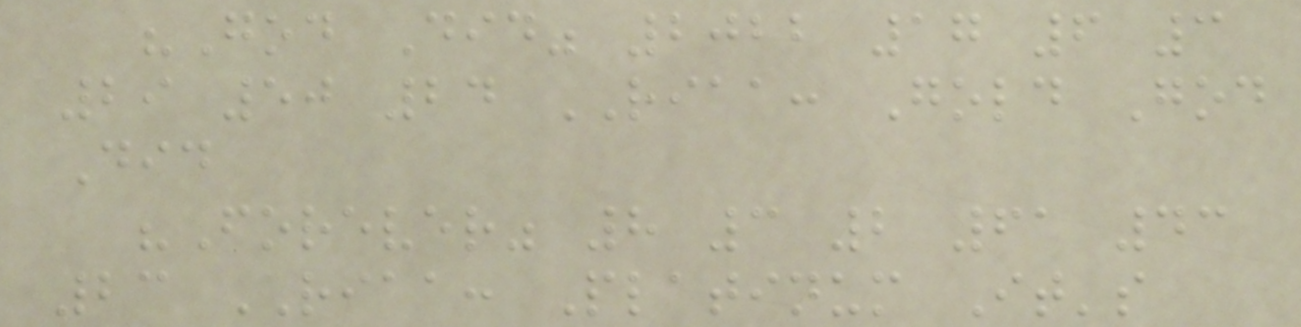"God Did" 2022 17 6 3
29 50 24 RIAA: Gold God
Did
"Forever" 8 3 2 61 43
23 RIAA: Platinum It's
